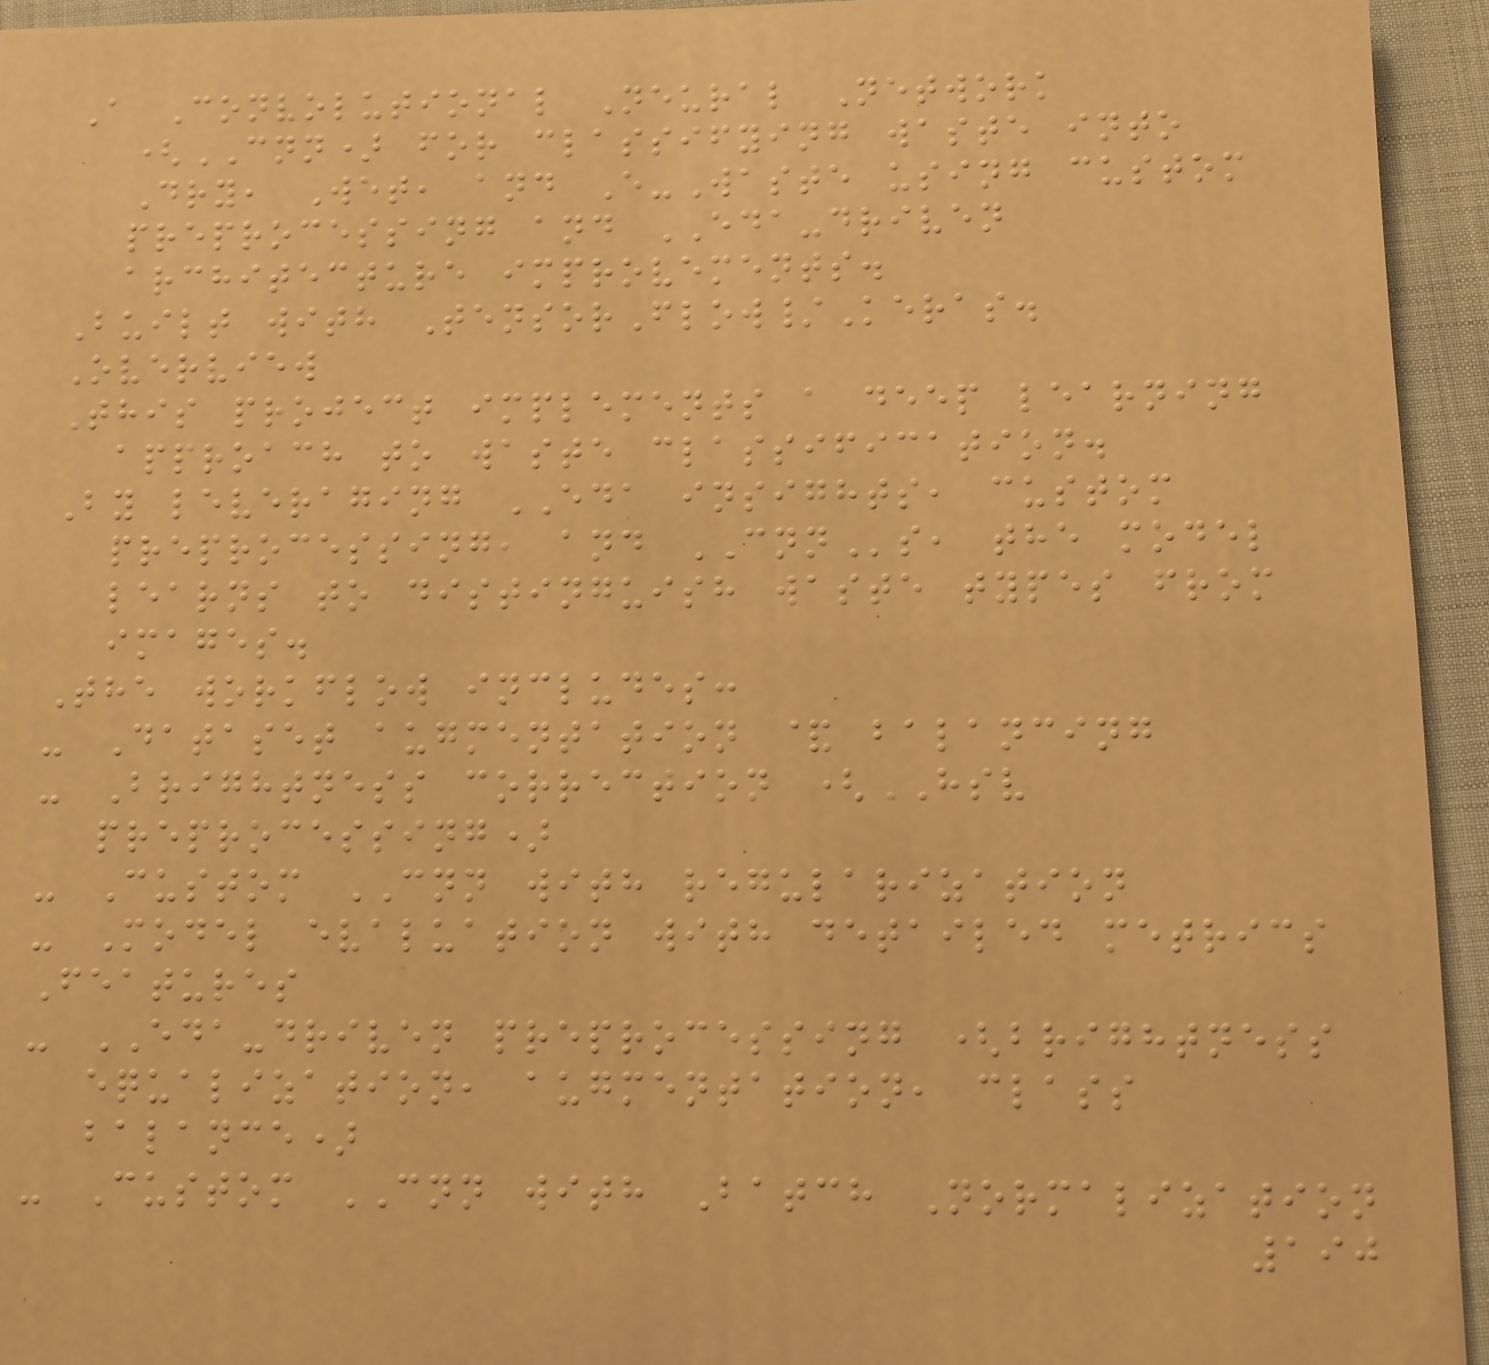A Convolutional Neural Network
(CNN) for classifying waste into
Dry, Wet, and E-Waste using custom
preprocessing and EDA-driven
architecture improvements.
Built with TensorFlow/Keras.
Overview
This project implements a deep learning
approach to waste classification.
By leveraging EDA insights, custom
preprocessing, and CNNs, the model
learns to distinguish waste types from
images.
The workflow includes:
- Dataset augmentation & balancing
- Brightness correction (HSV
preprocessing)
- Custom CNN with regularization
- Model evaluation with detailed metrics
Features
- EDA-driven preprocessing (brightness
equalization, augmentation, class
balance)
- Custom CNN with Batch Normalization
190
